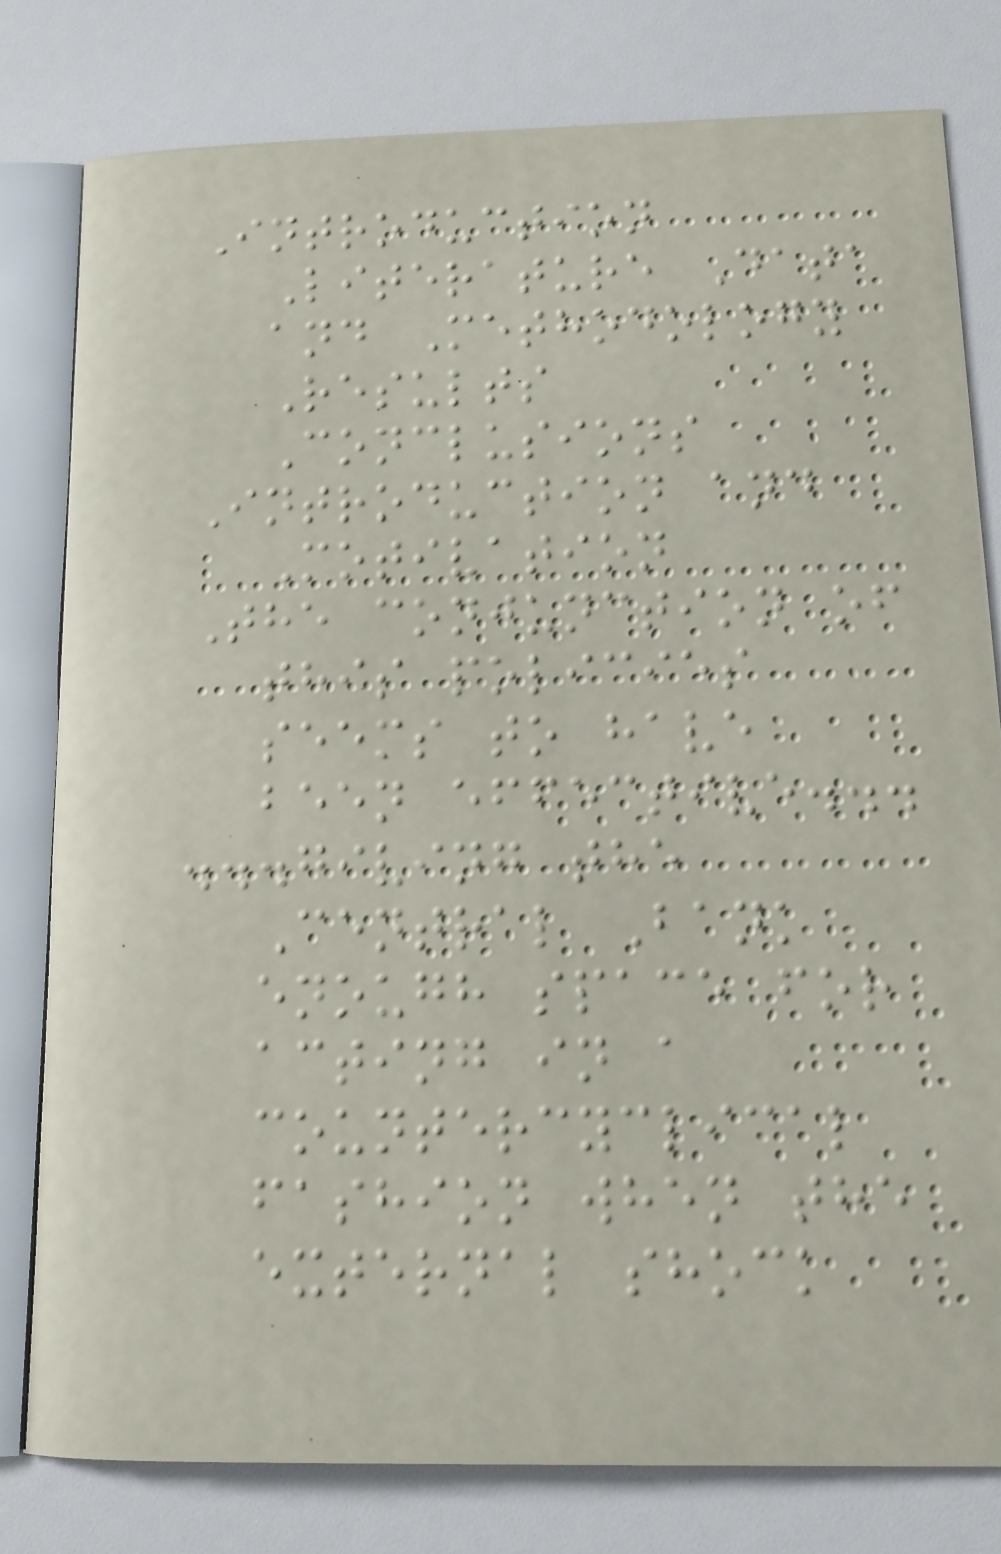Introduction
Literature Data
and Methodology
Results
Conclusions
Introduction and
Motivation
The conjunction of
this policies
seems to have
been effective...
...giving the
Central Bank
enough space for
acting in a
countercyclical
fashion when the
external shock
